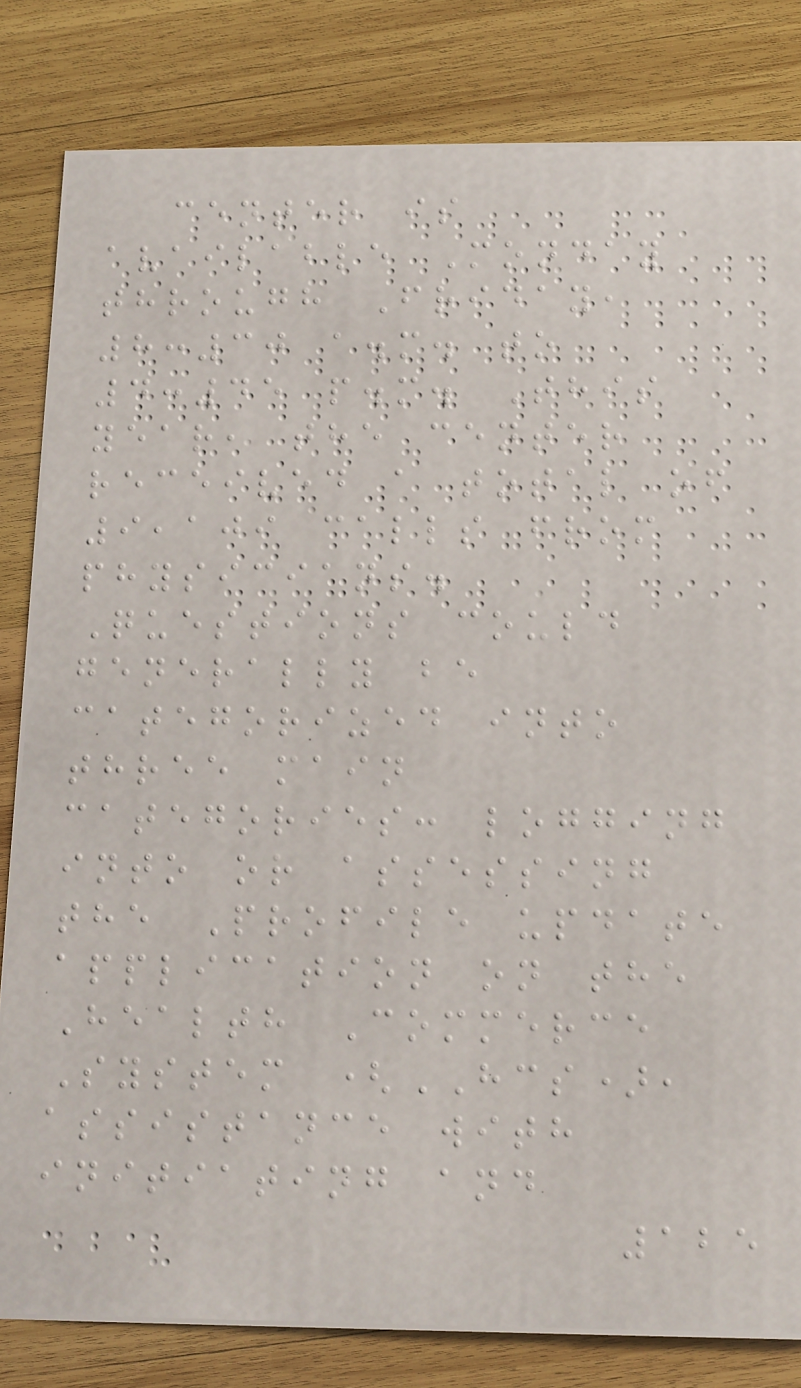center is
available Monday
through Friday,
8:30 a.m. to
4:45 p.m. This
year, the center
received a total of
9,109 calls from
physicians.
Questions could
generally be
categorized into
three main
categories: logging
into or assessing
the Profile update
application on the
Health Commerce
System (HCS),
assistance with
initiating and
125
